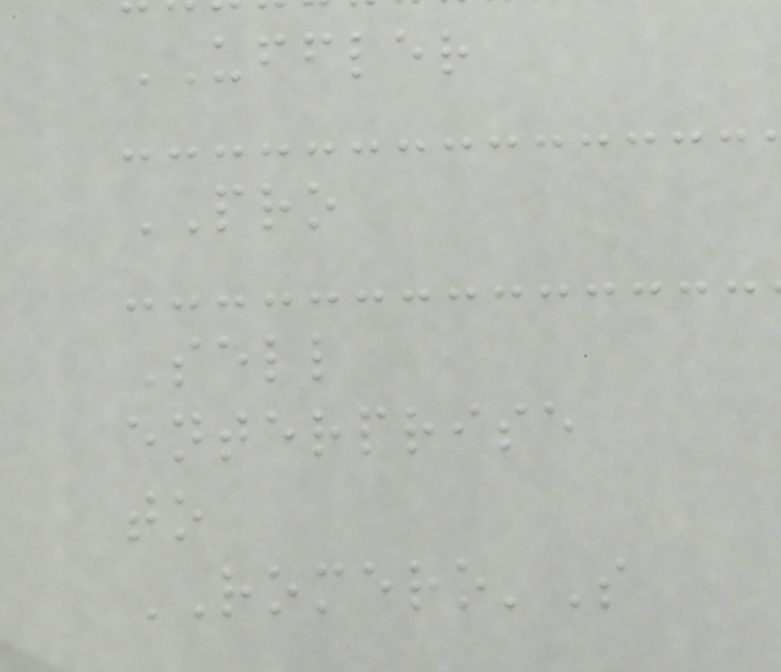UFFLER
PRO
Sell
enterprise
to
ROMERO'S
